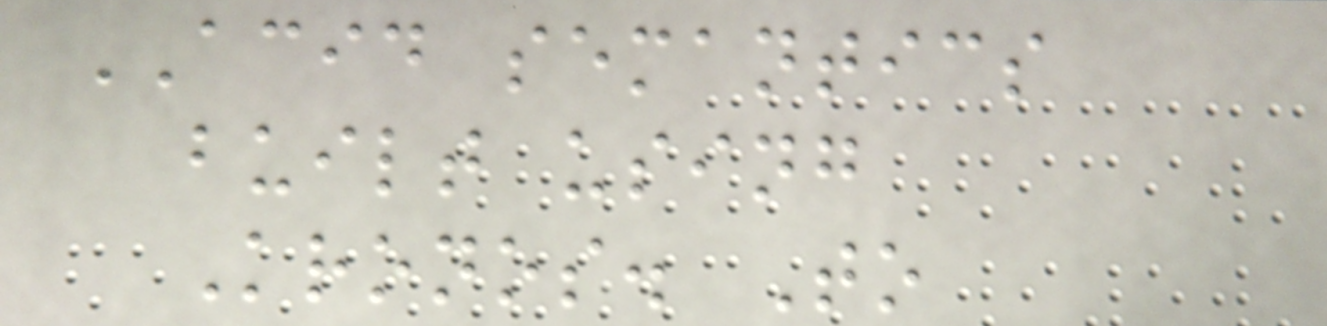ACID semantics
built using
Kronos. To
